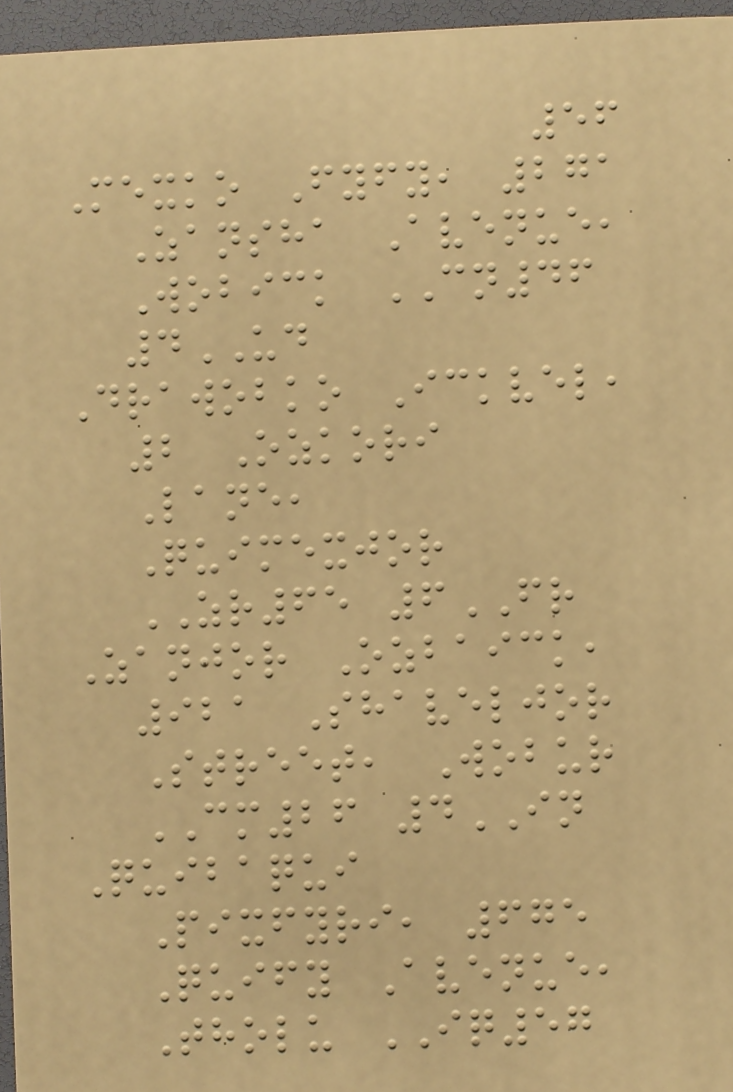56
Mexko Fyfy, 271
Zansha Avenue,
Wobick CN46
4UD
Drawobko Ickvel,
2 Ozkori
Lane,
Quimexjor
ZR65 6FR
Zanjor Ozbaick,
921 Shaveljor
Street, Wobur
CM26 4IN
Quibaqui
Pixfyri, 675
Quify Avenue,
Tholu IQ57
